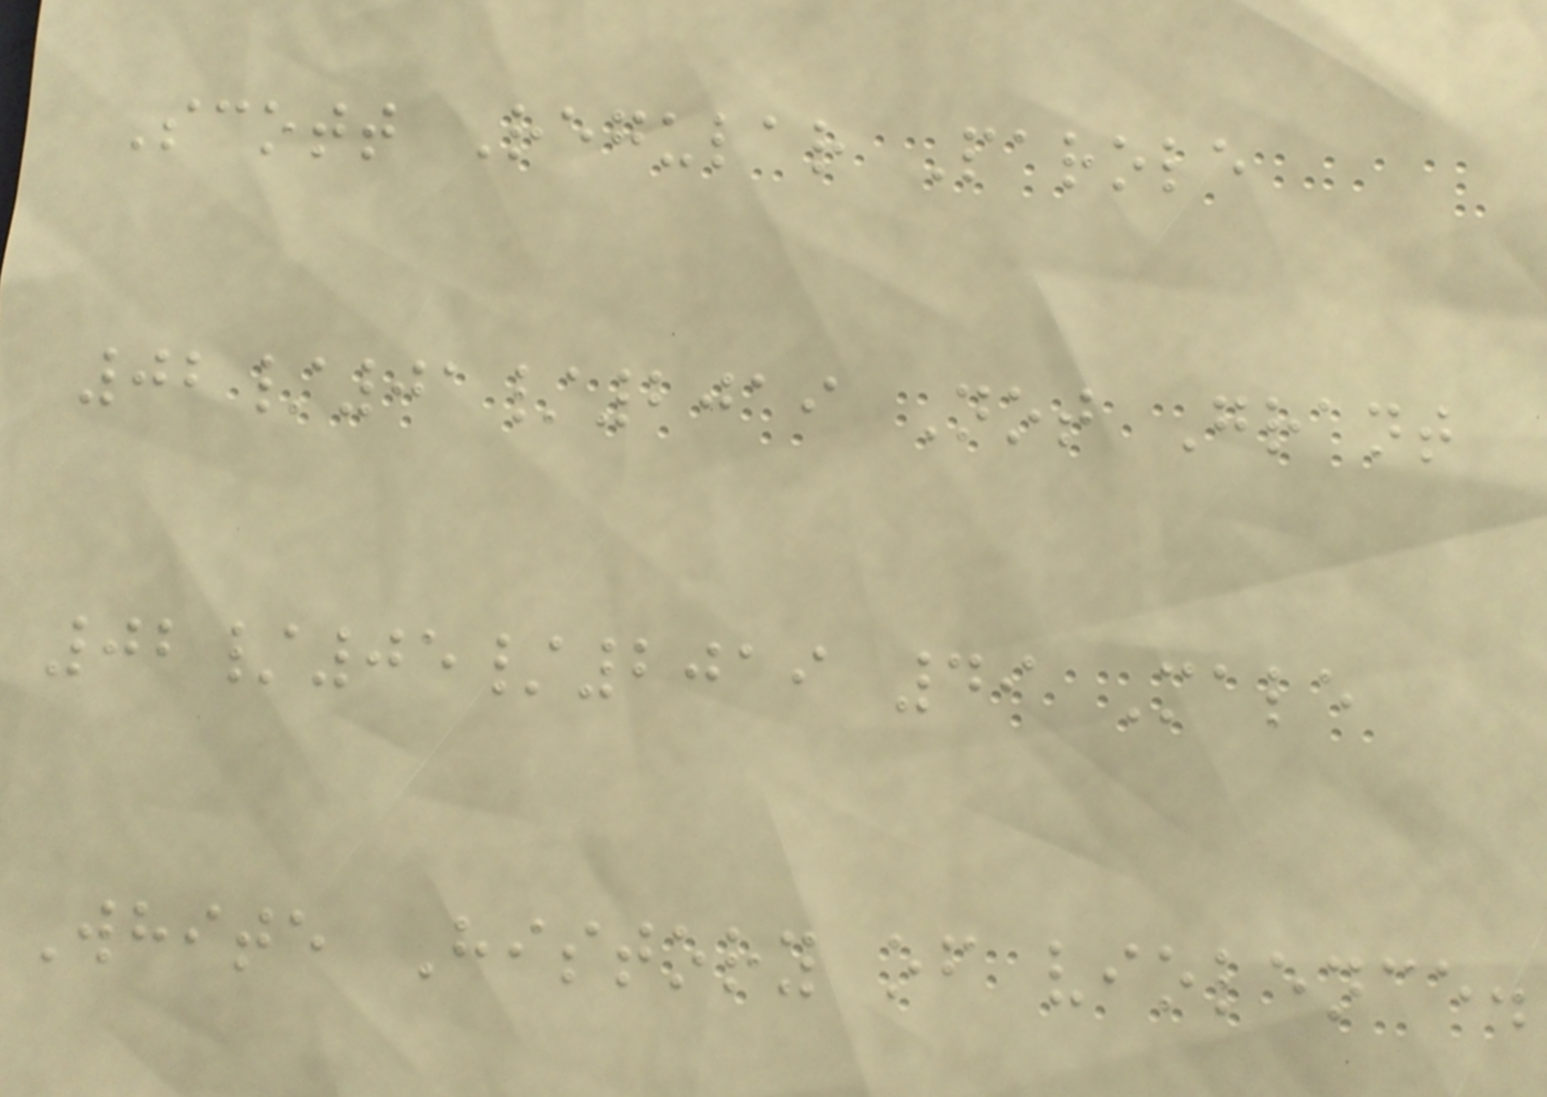Scott Regular Parole
02/01/2019 Not Grant
02/05/2019 49 Male
White History of violence.
